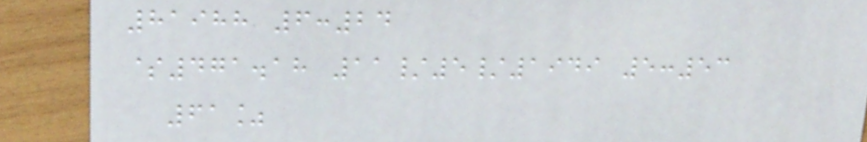81988 6:24
$471.18 11/5/1949 5:53
61%
